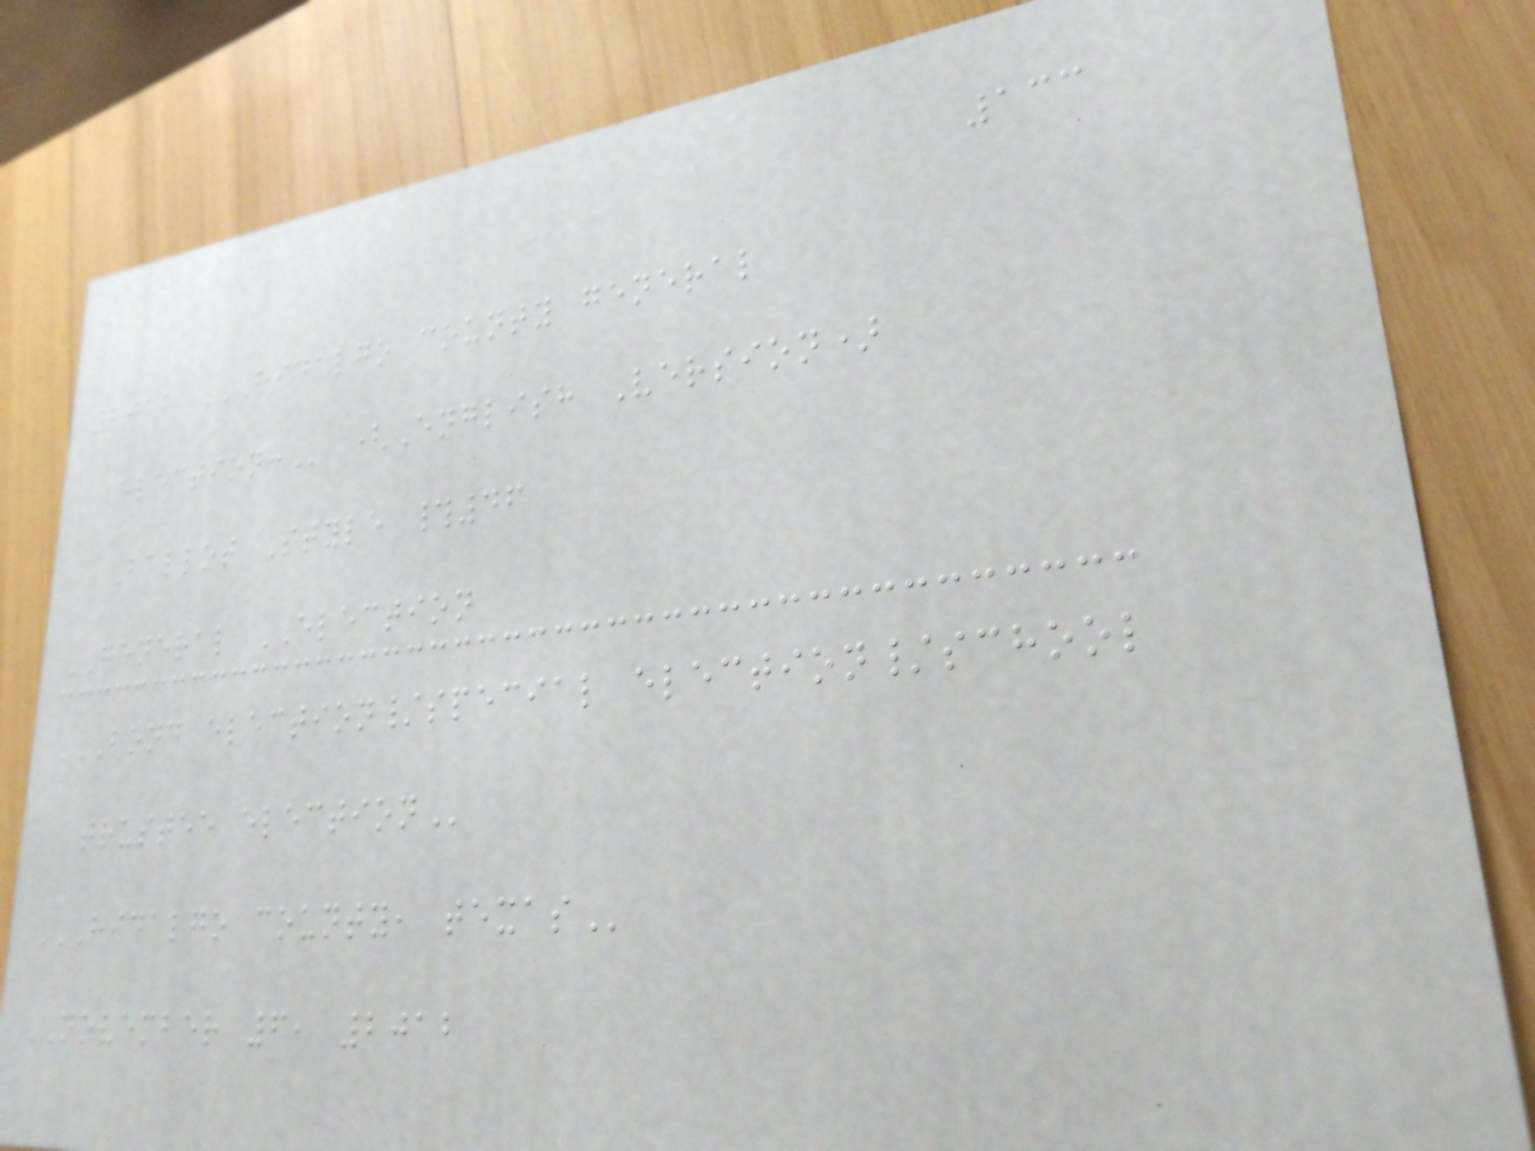133
2012 HIDALGO COUNTY GENERAL
ELECTION: (English Version)
Ballot Style #46
GENERAL ELECTION
BOND ELECTION/SPECIAL ELECTION/SCHOOL
TRUSTEE ELECTION
HIDALGO COUNTY, TEXAS
NOVEMBER 6, 2012
